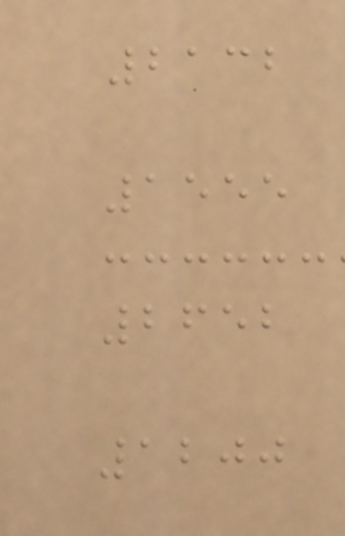2132
1555
2652
1200
